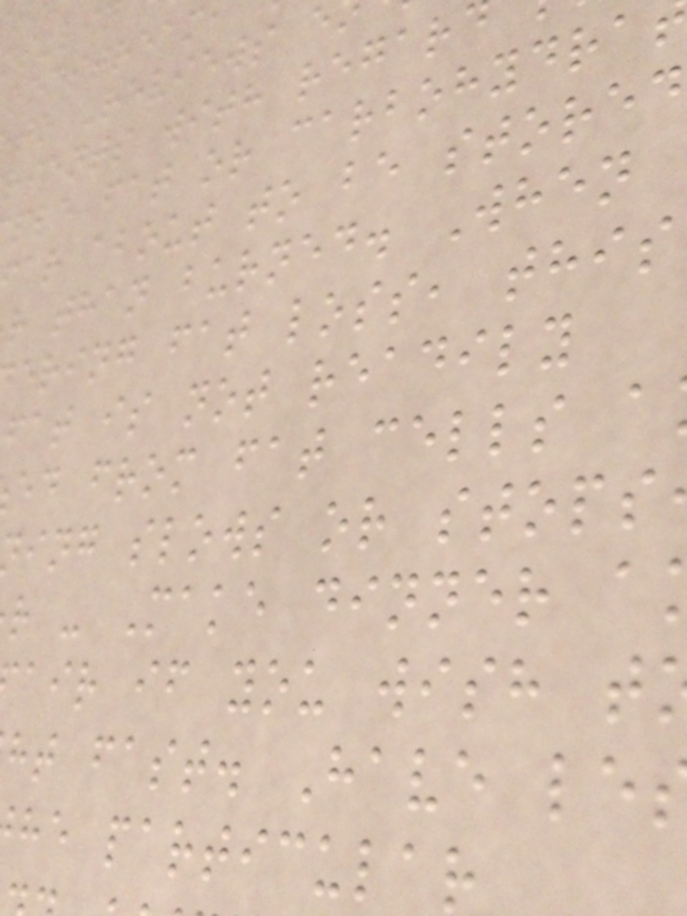to Reviews e
rients with regar
ple fat or carbohydra
ar about to be stored
r than burned. When
ering fat loss, this
fat is not readily
ed from fat cells a
ing slows or stops
r - Make dinner a
air if you wish t
ht fast. Have le
he particular
